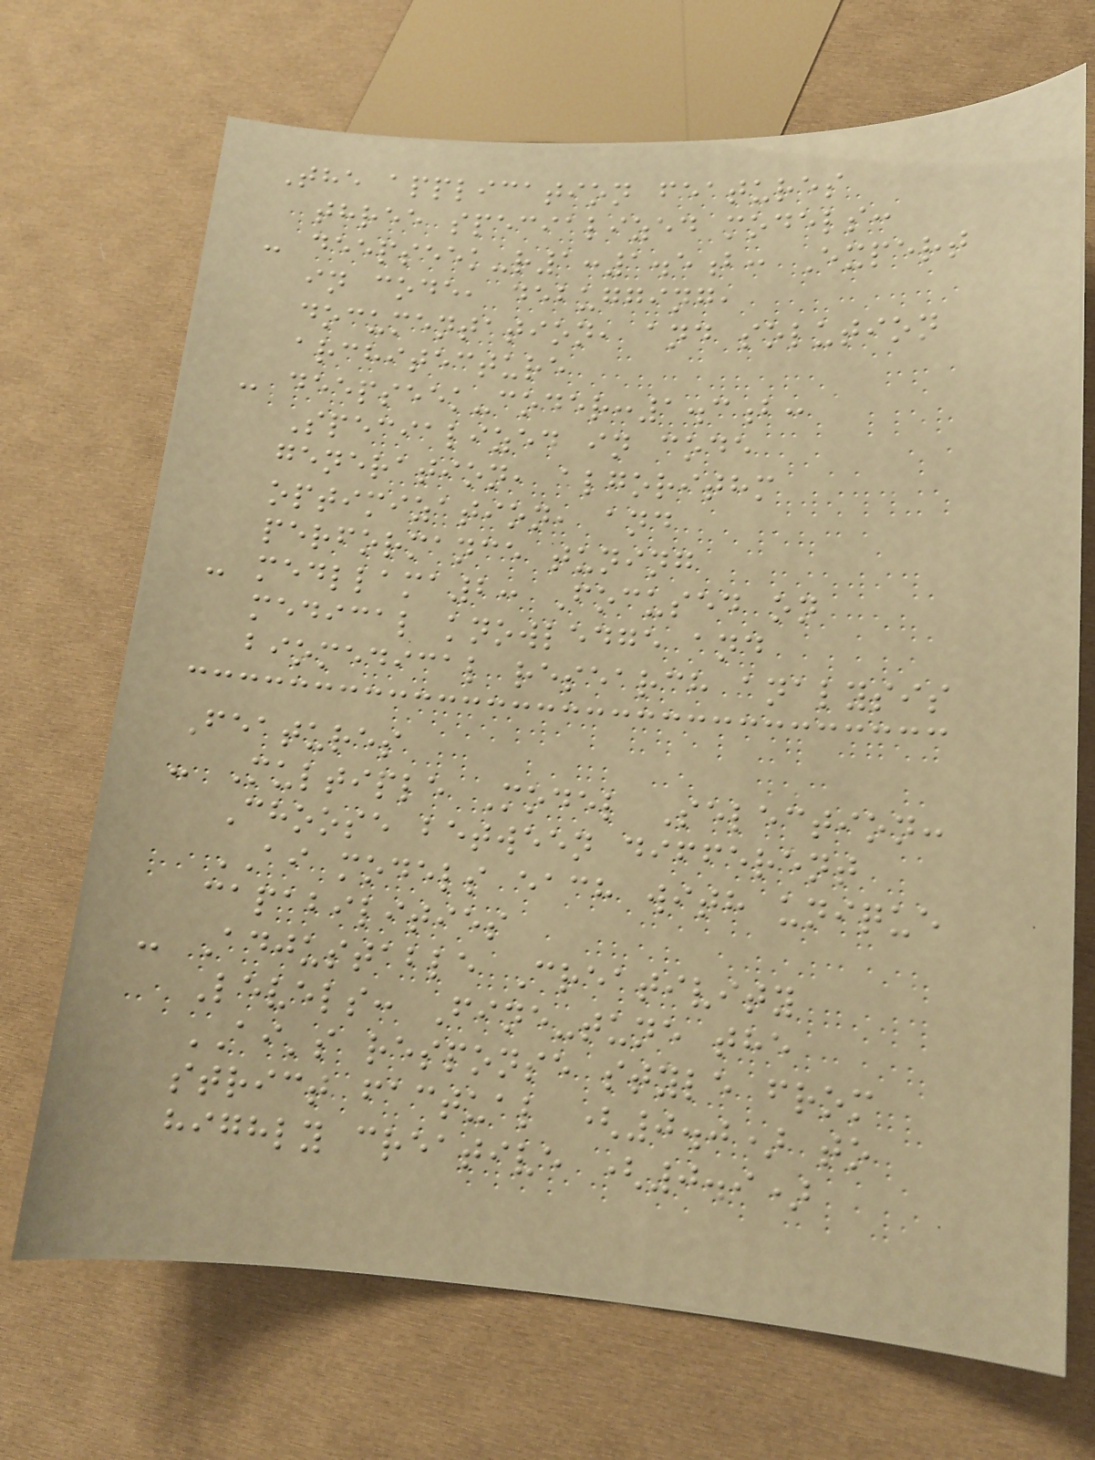The application features
three specialized models:
- deepseek-r1:1.5b: Expert
in code, debugging,
documentation, and solution
architecture
- deepseek-coder:1.3b:
Specialized in code
generation, algorithm
optimization, and
performance tuning
- medllama2: Focused on
medical knowledge and
biomedical research analysis
Features
- Multiple Model Selection:
Choose between different
AI models each with unique
capabilities
- Adjustable Creativity
Levels: Fine-tune the
AI's response style from
strict factual (0.0) to
highly creative (0.9)
